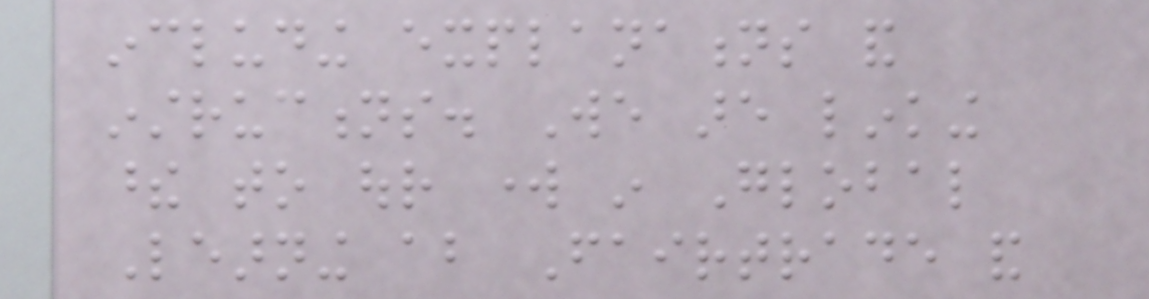including explanations and
instructions. We are linking
these to our work in Global
Learning about Fairtrade and
